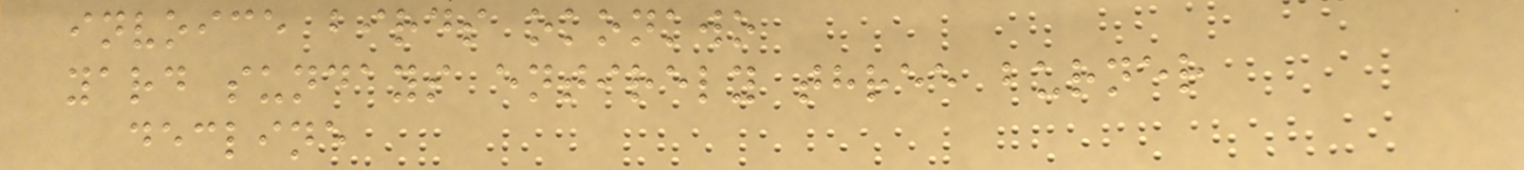invoice birds okonkwo
yard sundays entirely three burner
decline
